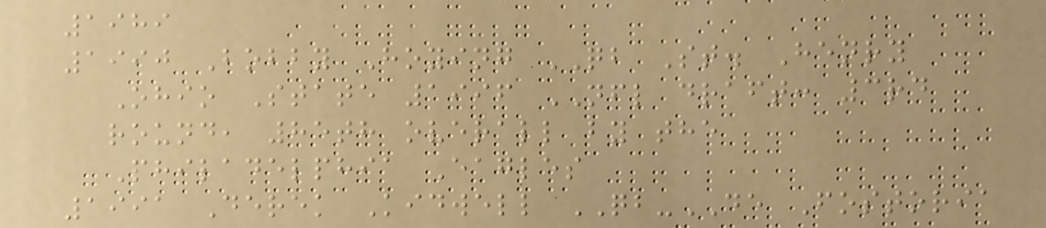1989
1990 Bobby Hoying QB St. Henry
Ohio State 1996 NFL draft: 3rd
round, 85th overall by the
Philadelphia Eagles
1991 Derek Kidwell QB-DE Fostoria
